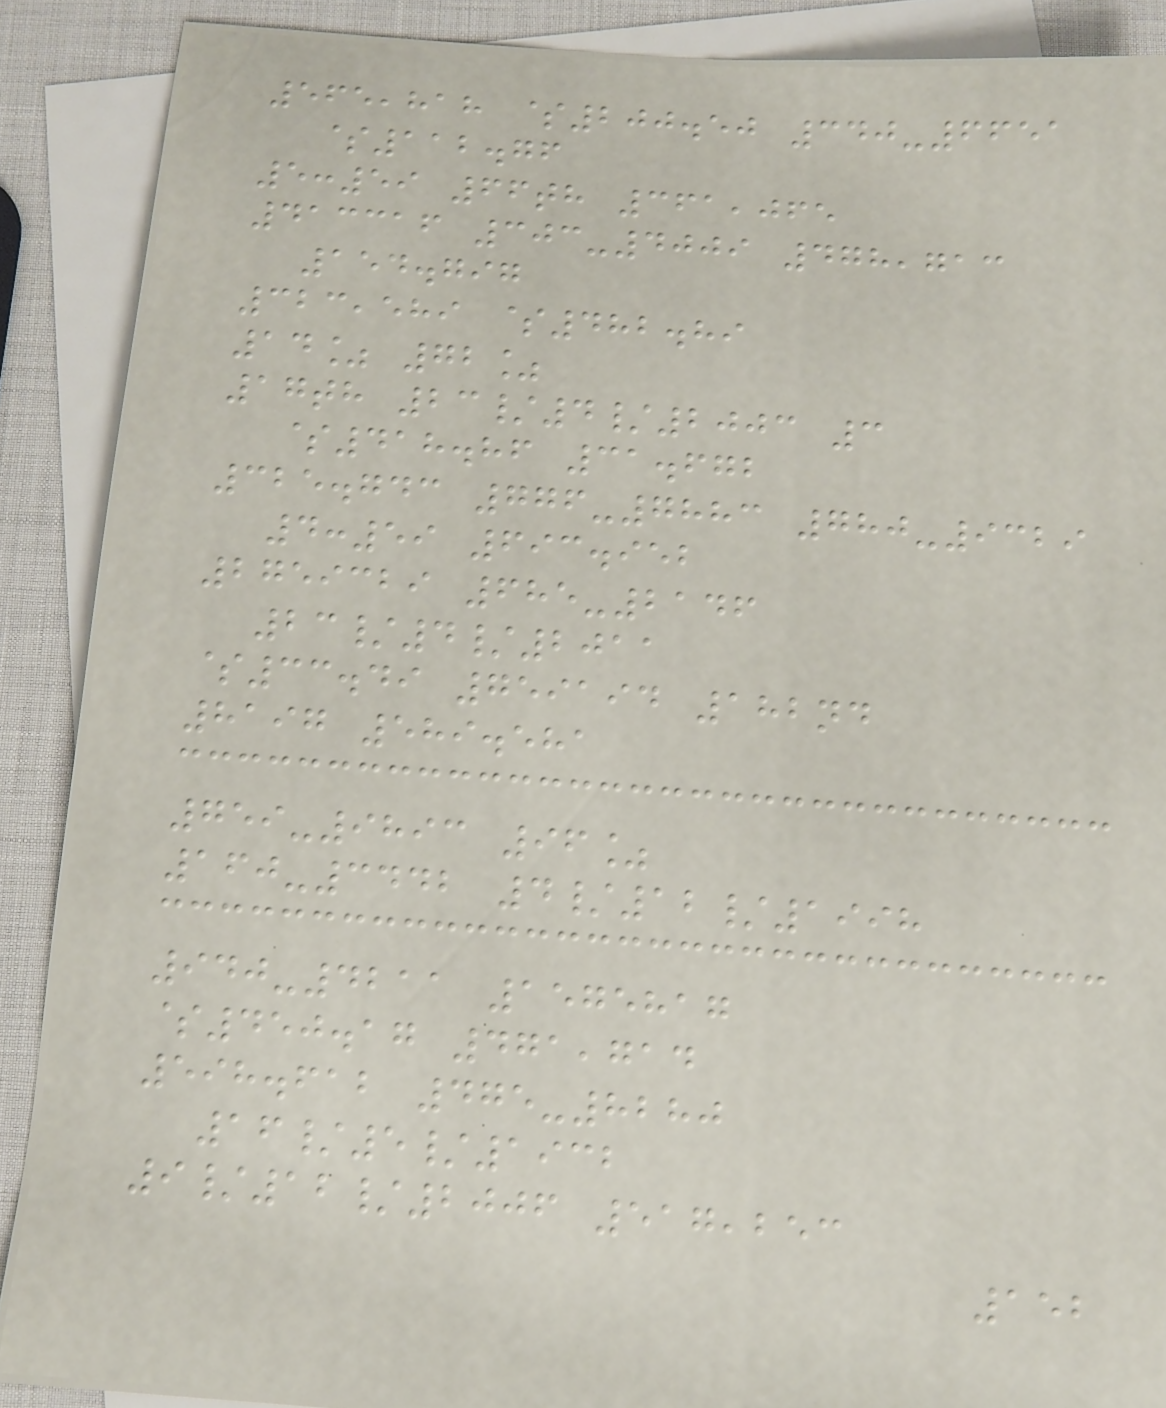565,818 $200.50 340-6651
$112.76
5:59 66th 361,065
413316 303-4009 478,713
154.797
323,589 $482.89
14% 72%
17th 23/4/2003 3
$418.86 31.672
325.743 776-7883 780-9329
4:59 693.952
2759329 685-2146
23/4/2011
$33.49 759194 182nd
8197 589.581
759-9893 96%
160-3442 4/12/1998
940-4211 1575817
$450.17 471,714
598.612 475-8280
16/5/1932
9/12/2006 517,253
152
